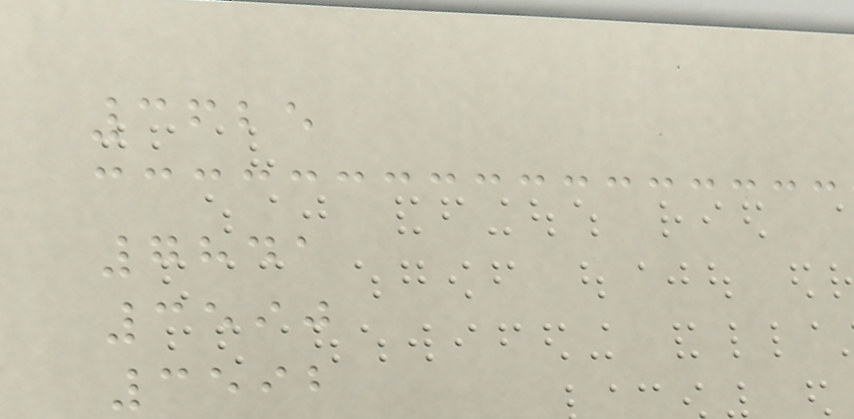3625
7841
3590
3592
